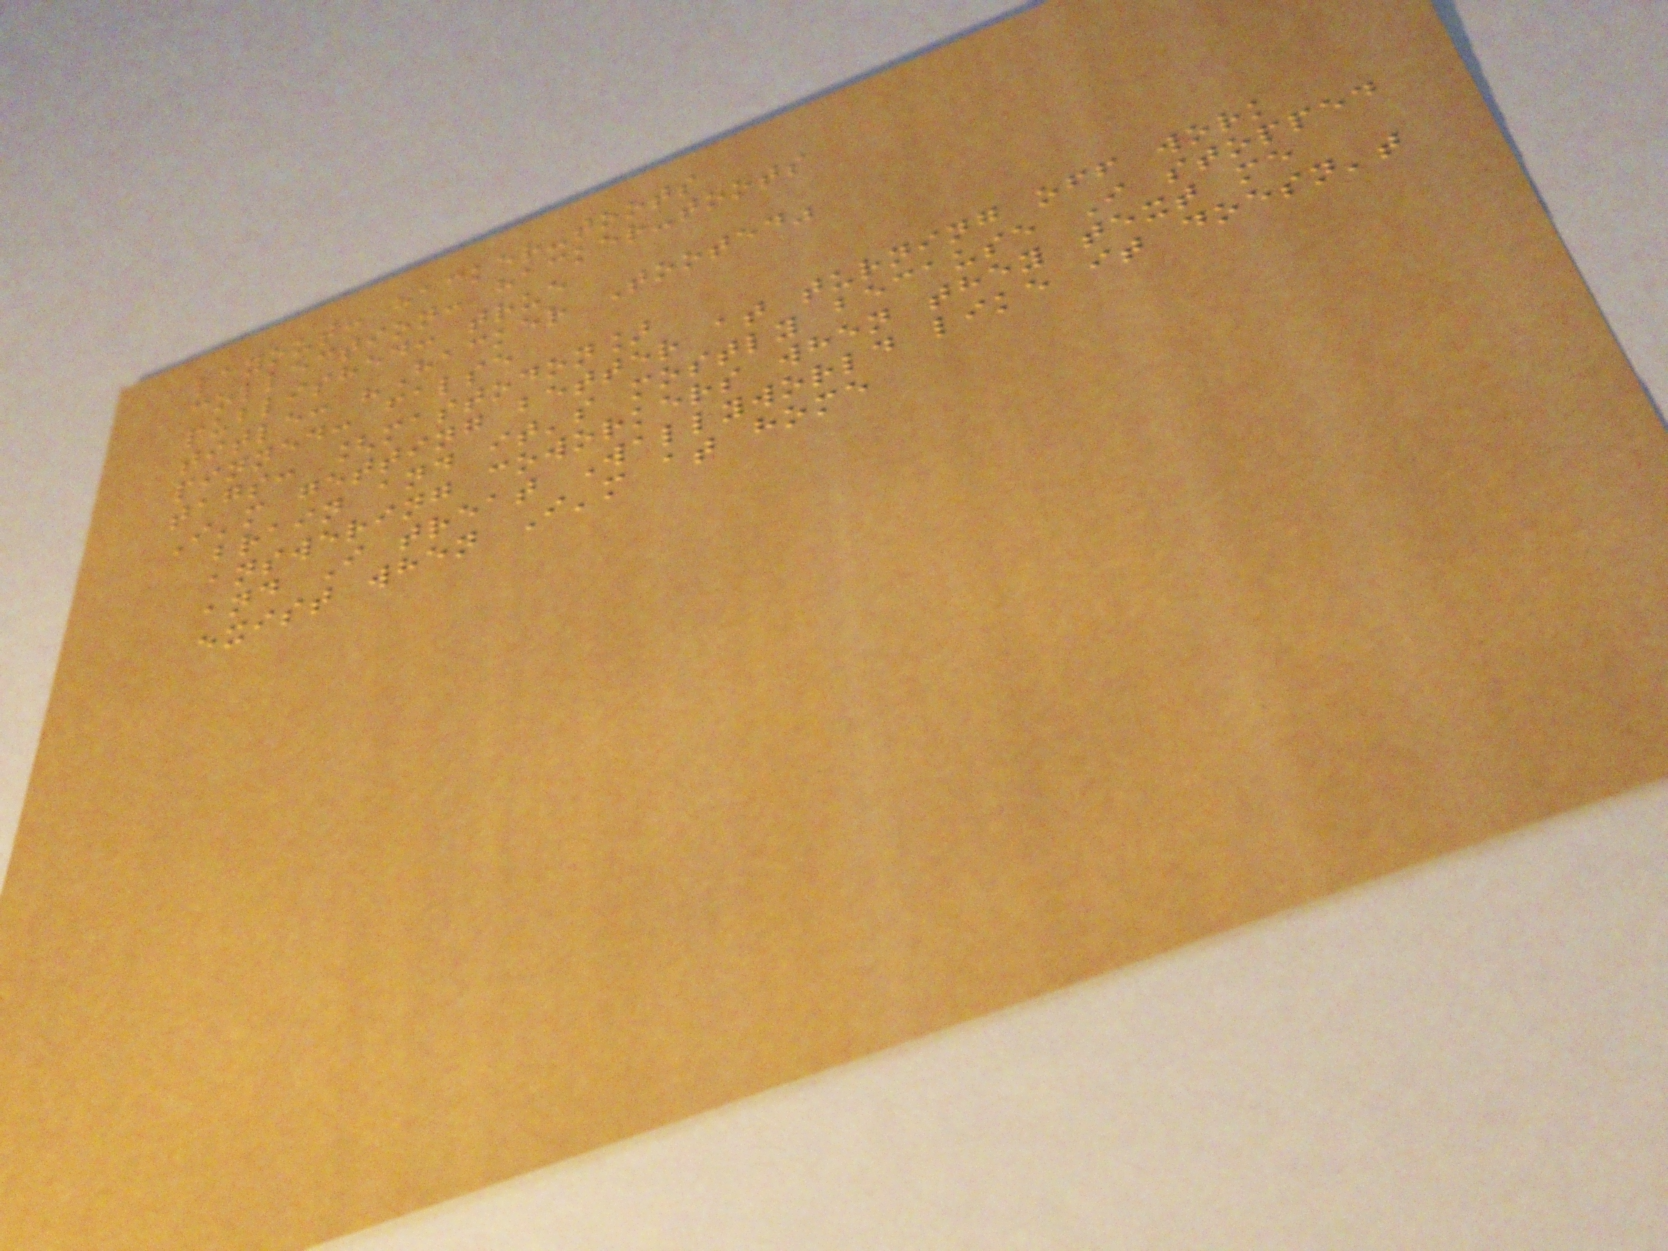layout: hacker-toots
collection: hacker-toots
published: true
title: "Hacker Tooted"
pinned: false
tags: [mastodon]
I'm getting better at turning off work
brain and it's mostly because I stopped
answering coworkers when they text me
and I treat Wallyworld like it doesn't
exist when I'm at home
